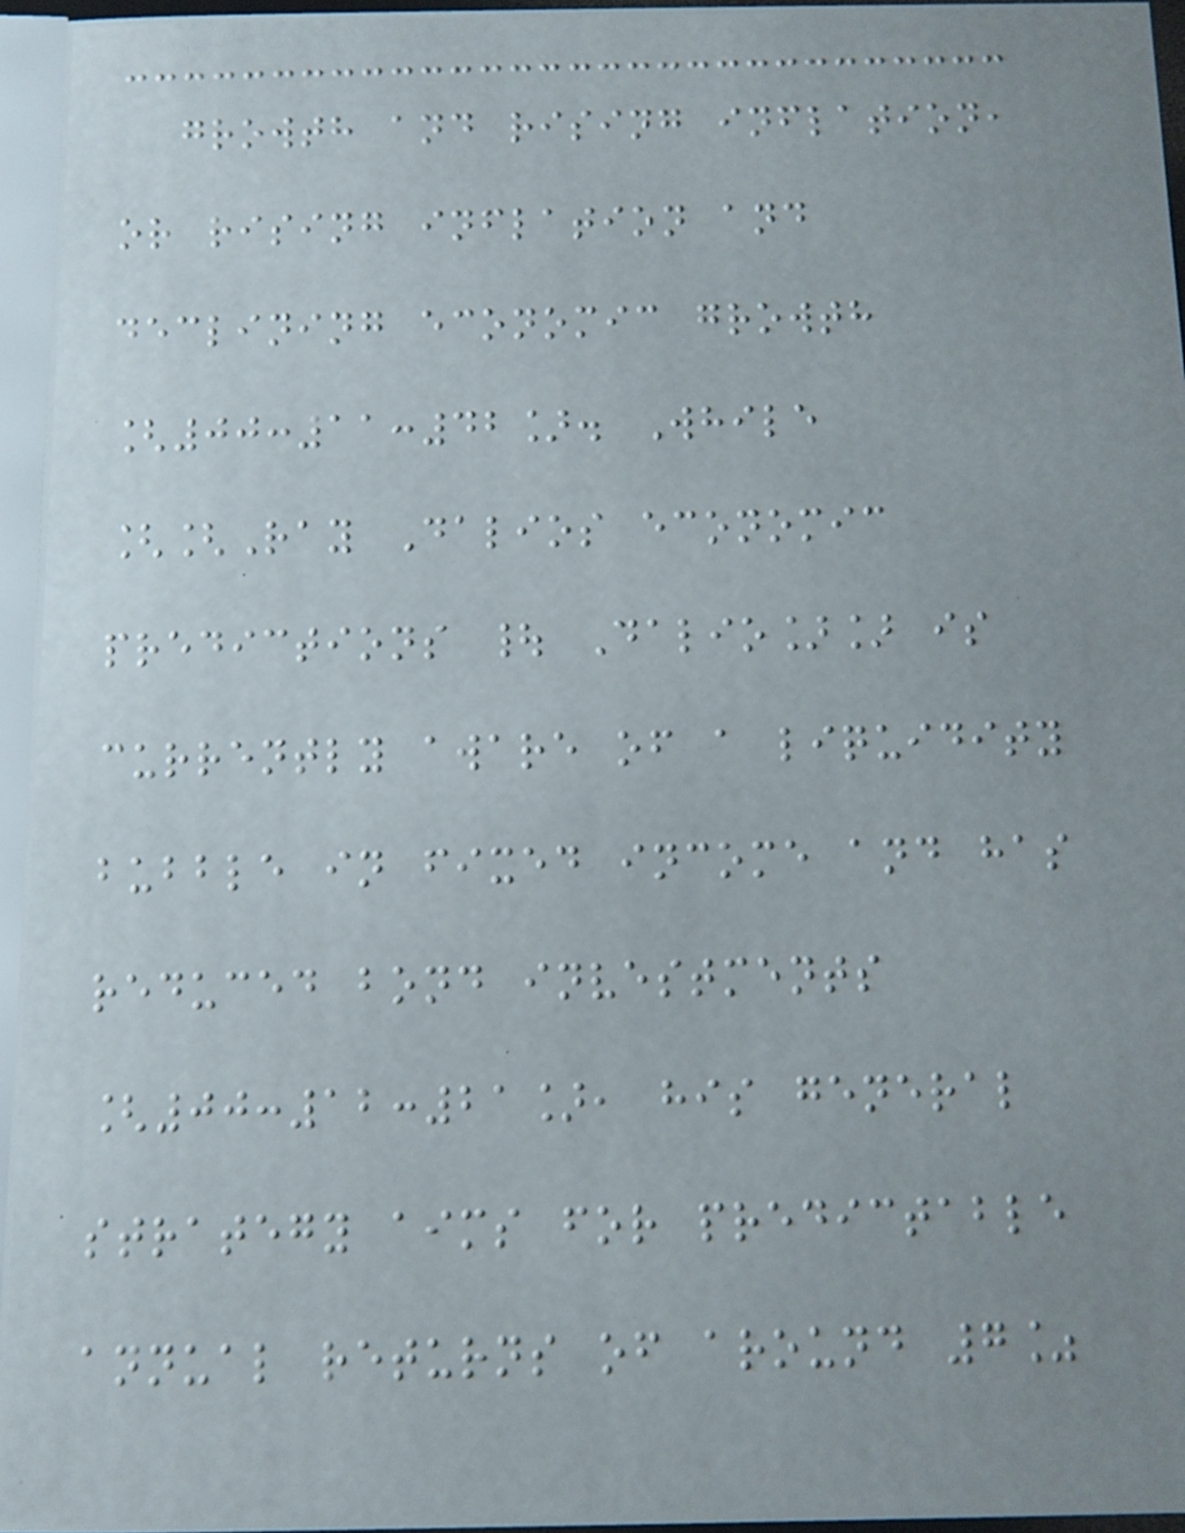growth and rising inflation,
or rising inflation and
declining economic growth
[00:11:42]. While
[[Ray Dalios economic
predictions | Dalio]] is
currently aware of a liquidity
bubble in fixed income and has
reduced bond investments
[00:12:21], his general
strategy aims for predictable
annual returns of around 7%
